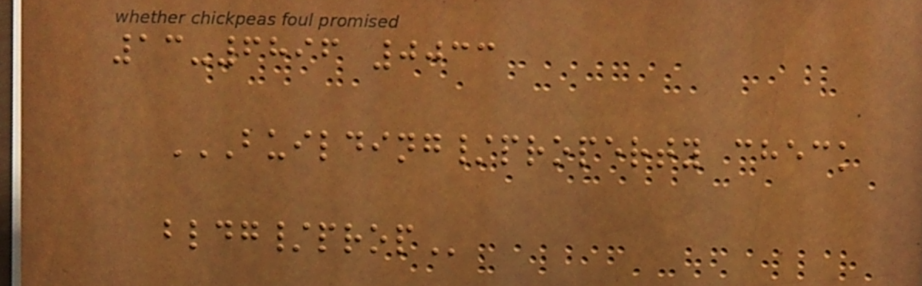13-6896 0033
BUILDING/PROPERTY CHECK
BLDG/PROP
